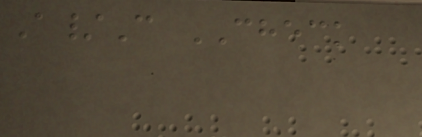A/C CHECK
